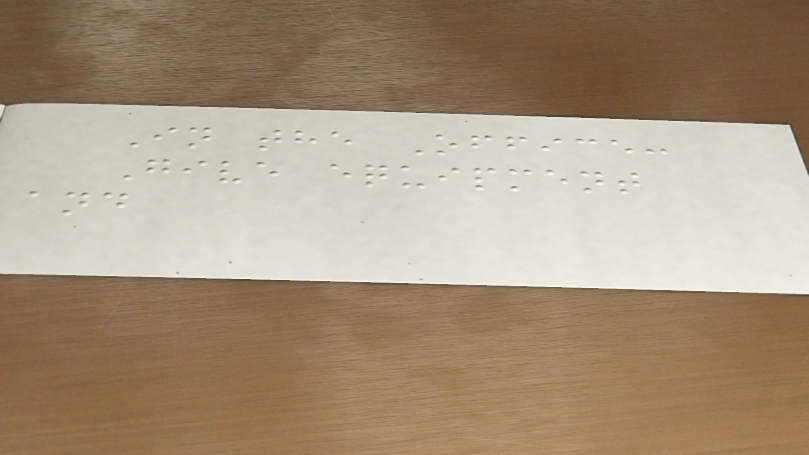In the Office:
Give equipment
and
